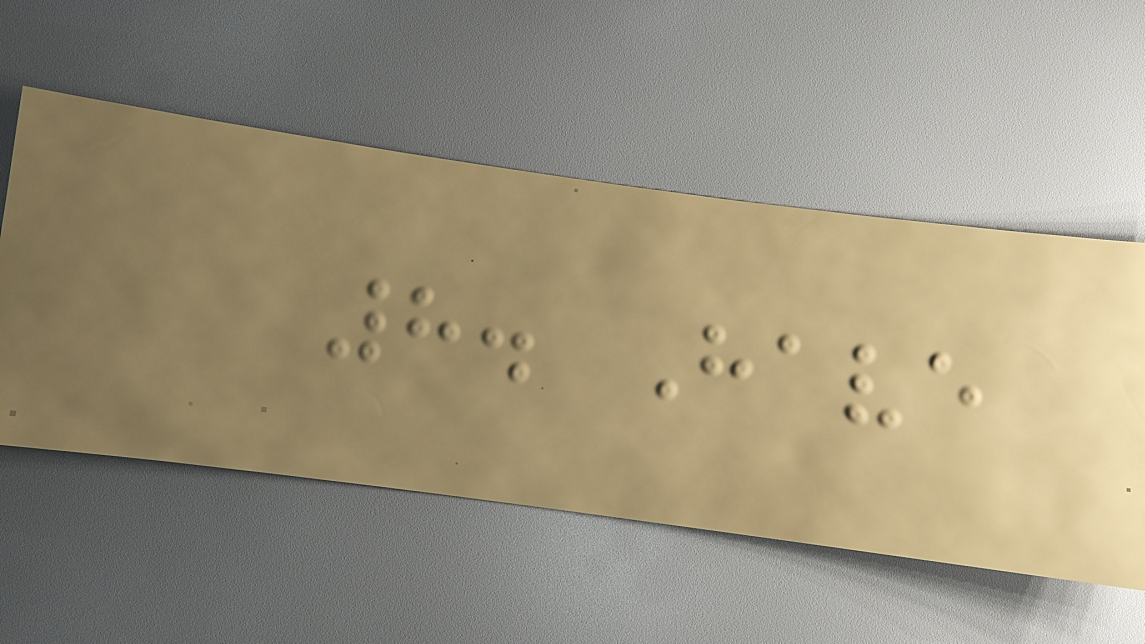8. Have
